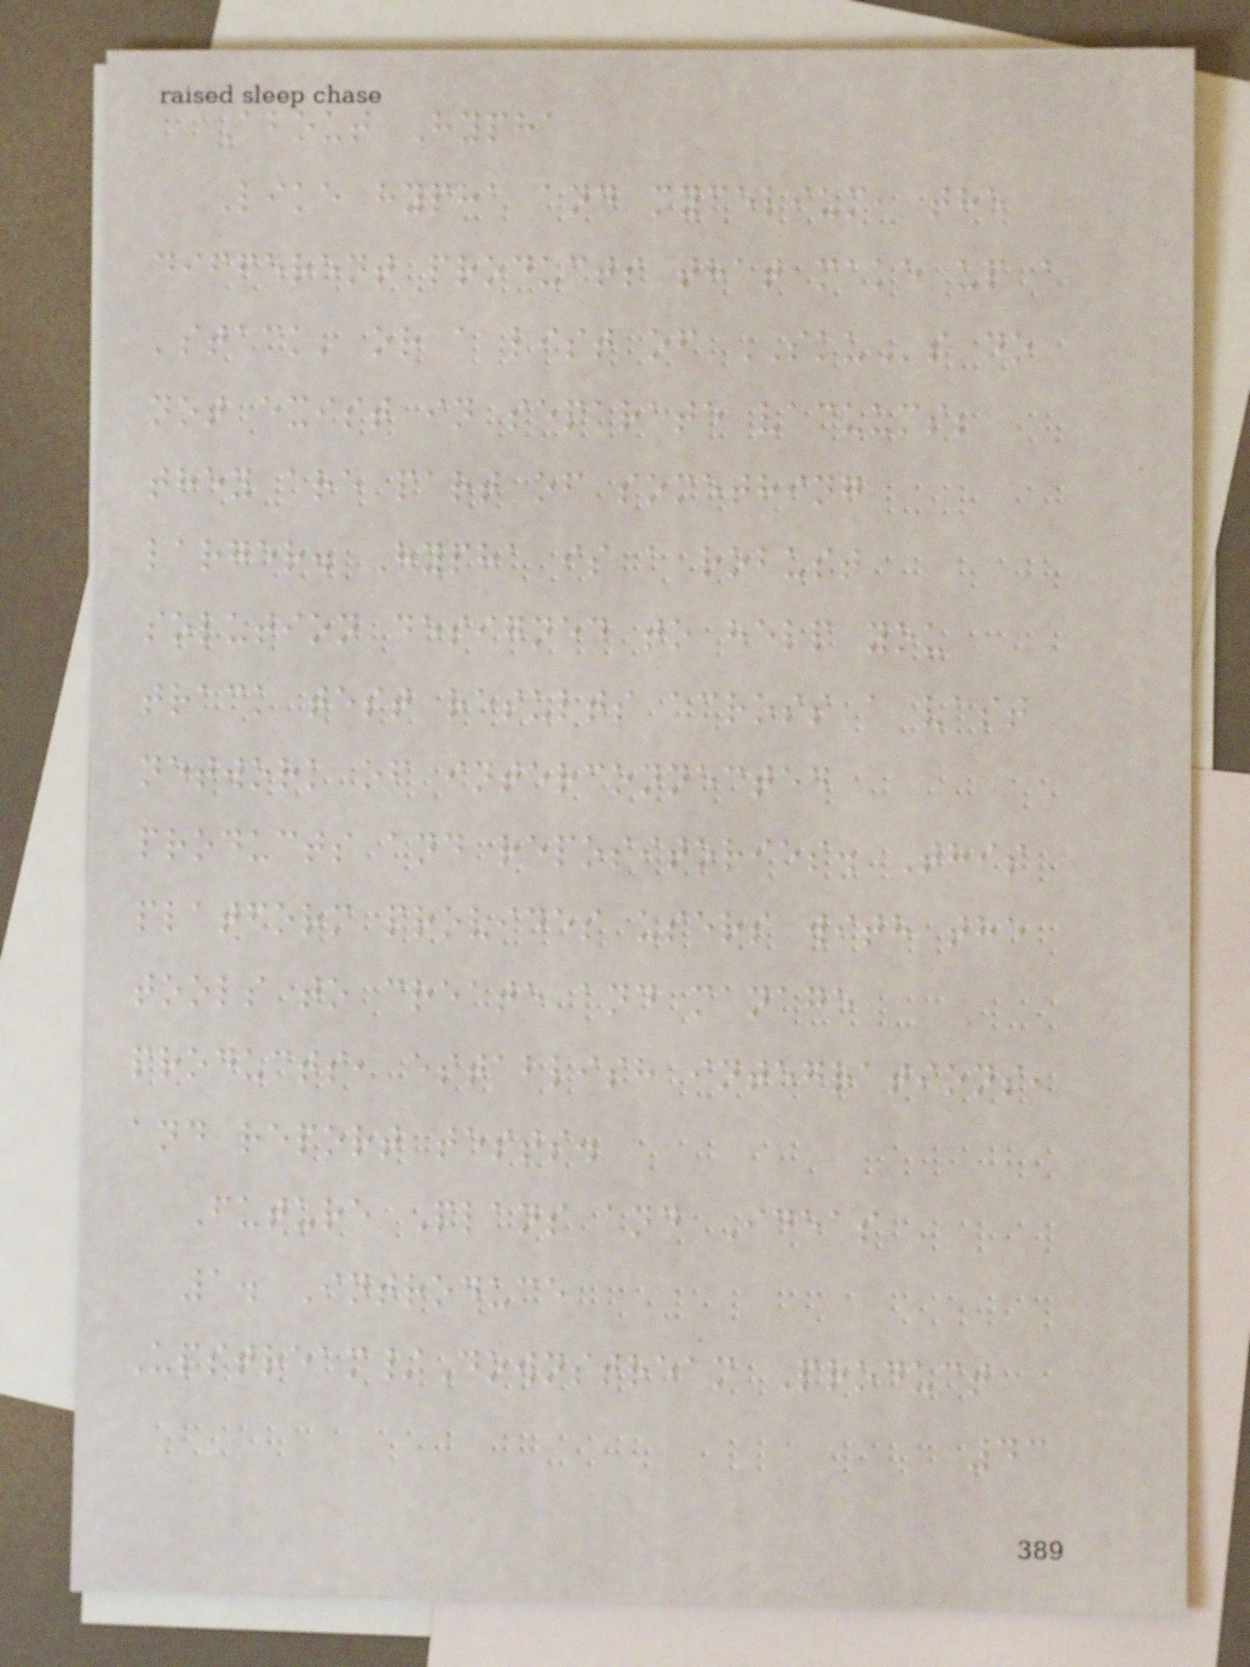About Hypha
Like hypha and mycelium, the
different products that make up a
'stack' or a list of SKUs do
not exist in separate vacuums;
they are part of something
larger. Hypha is a robust
solution designed to help you
track test results across a vast
network of interconnected
products and repositories. This
platform provides users with the
tools to create and manage
products, establish integrations,
and report tests.
Future Plans and Ideas
1. Introduce
Upstream/Downstream Product
43
